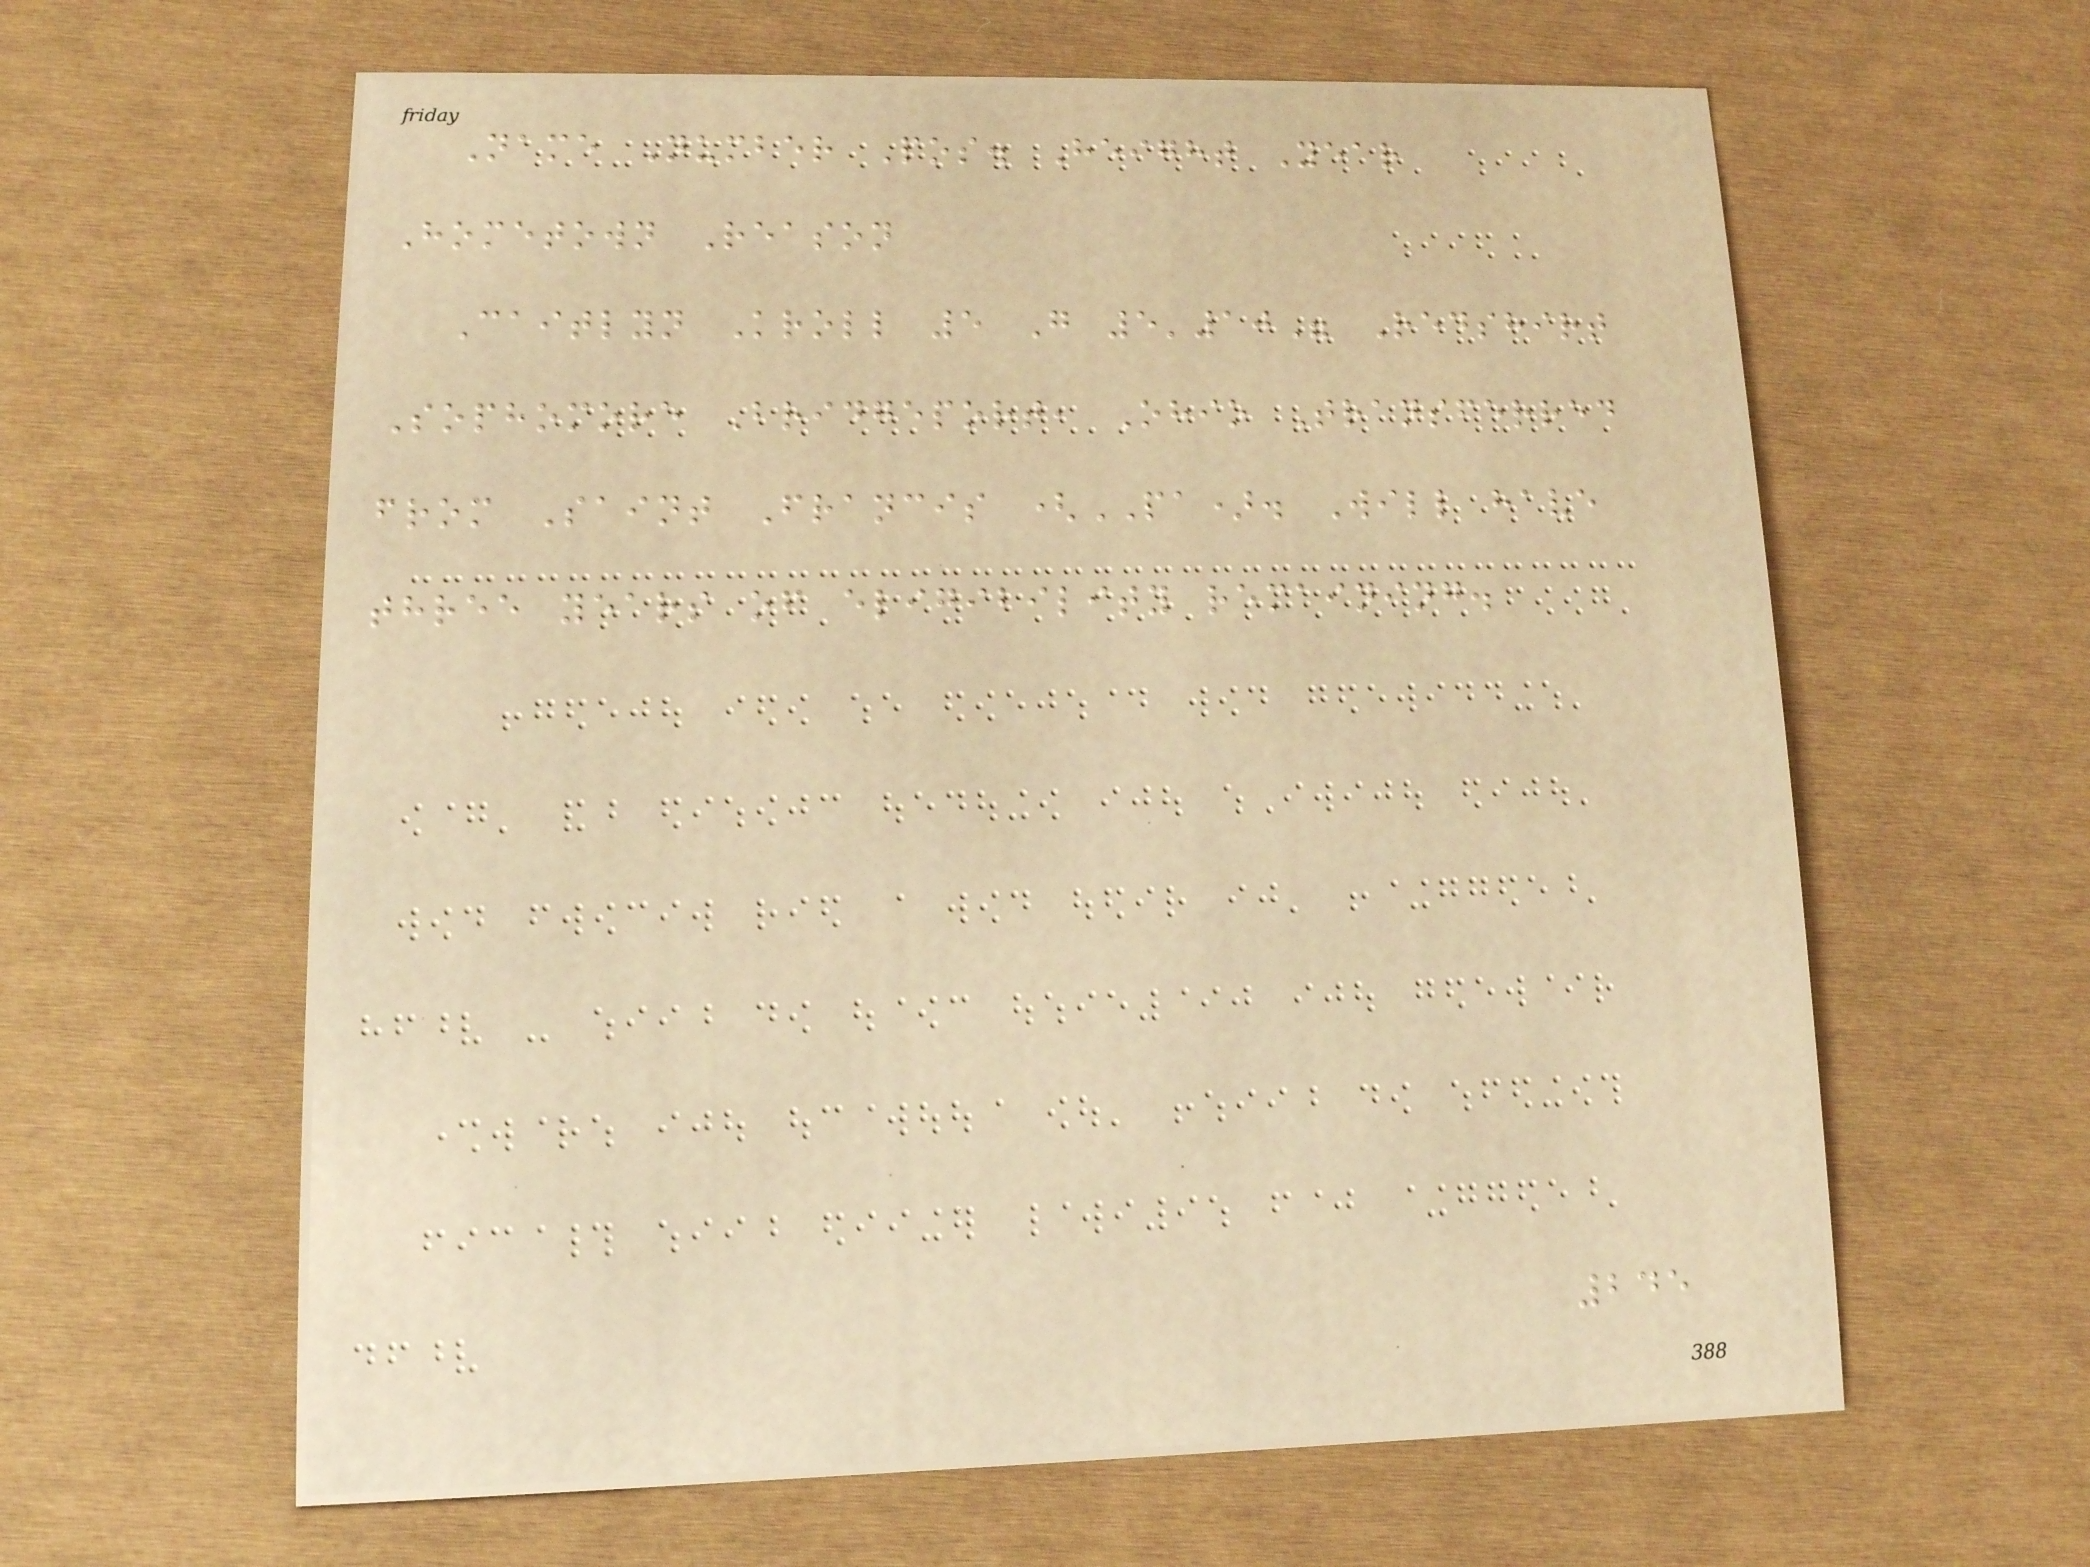Name Number Pos. Height Year
Hometown Reason
Caitlyn Kroll 5 G 5'10" Redshirt
Sophomore Bridgeport, Ohio Transferred
from Saint Francis (PA). Will have
three years of eligibility remaining.
245
